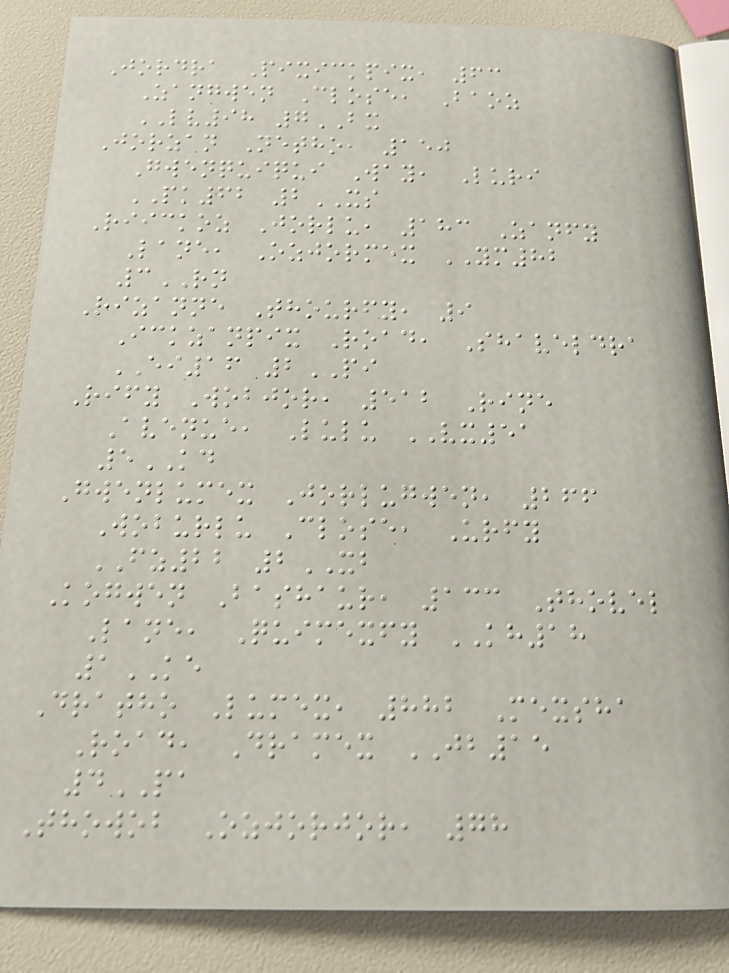Jordra Pixickpix, 63
Zangwen Close, Baoz
LV98 7BX
Jorzan Netho, 150
Gwenquiqui Way, Luri
PK62 2XS
Riickoz Jorlu, 183 Zanfy
Lane, Ozjormex YM82
3RN
Rizanne Thourfy, 9
Ickzanpix Road, Shaveldra
EI16 2PI
Rify Wobjor, 512 Rine
Avenue, Lulu VX51
5KD
Gwenlumex Jorlugwen, 266
Woburlu Close, Urfy
FZ22 2XB
Kogwen Bashaur, 133 Thovel
Lane, Quimexfy KH18
1KE
Dratho Lumex, 882 Mexsha
Road, Dramex JB15
4PA
Thowob Ozjorjor, 78
